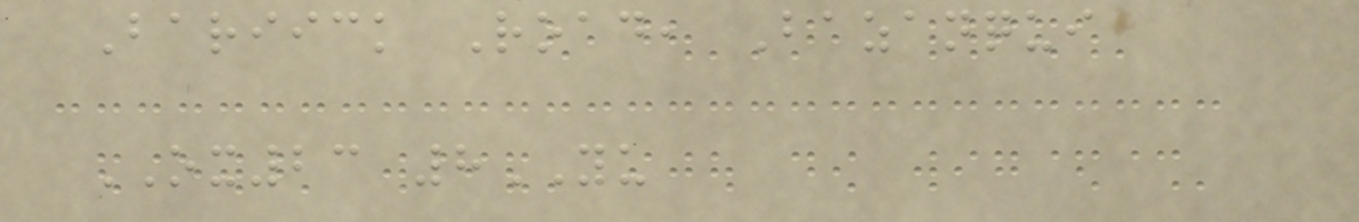Bariick Road, Bazanqui
OX23 8YU
